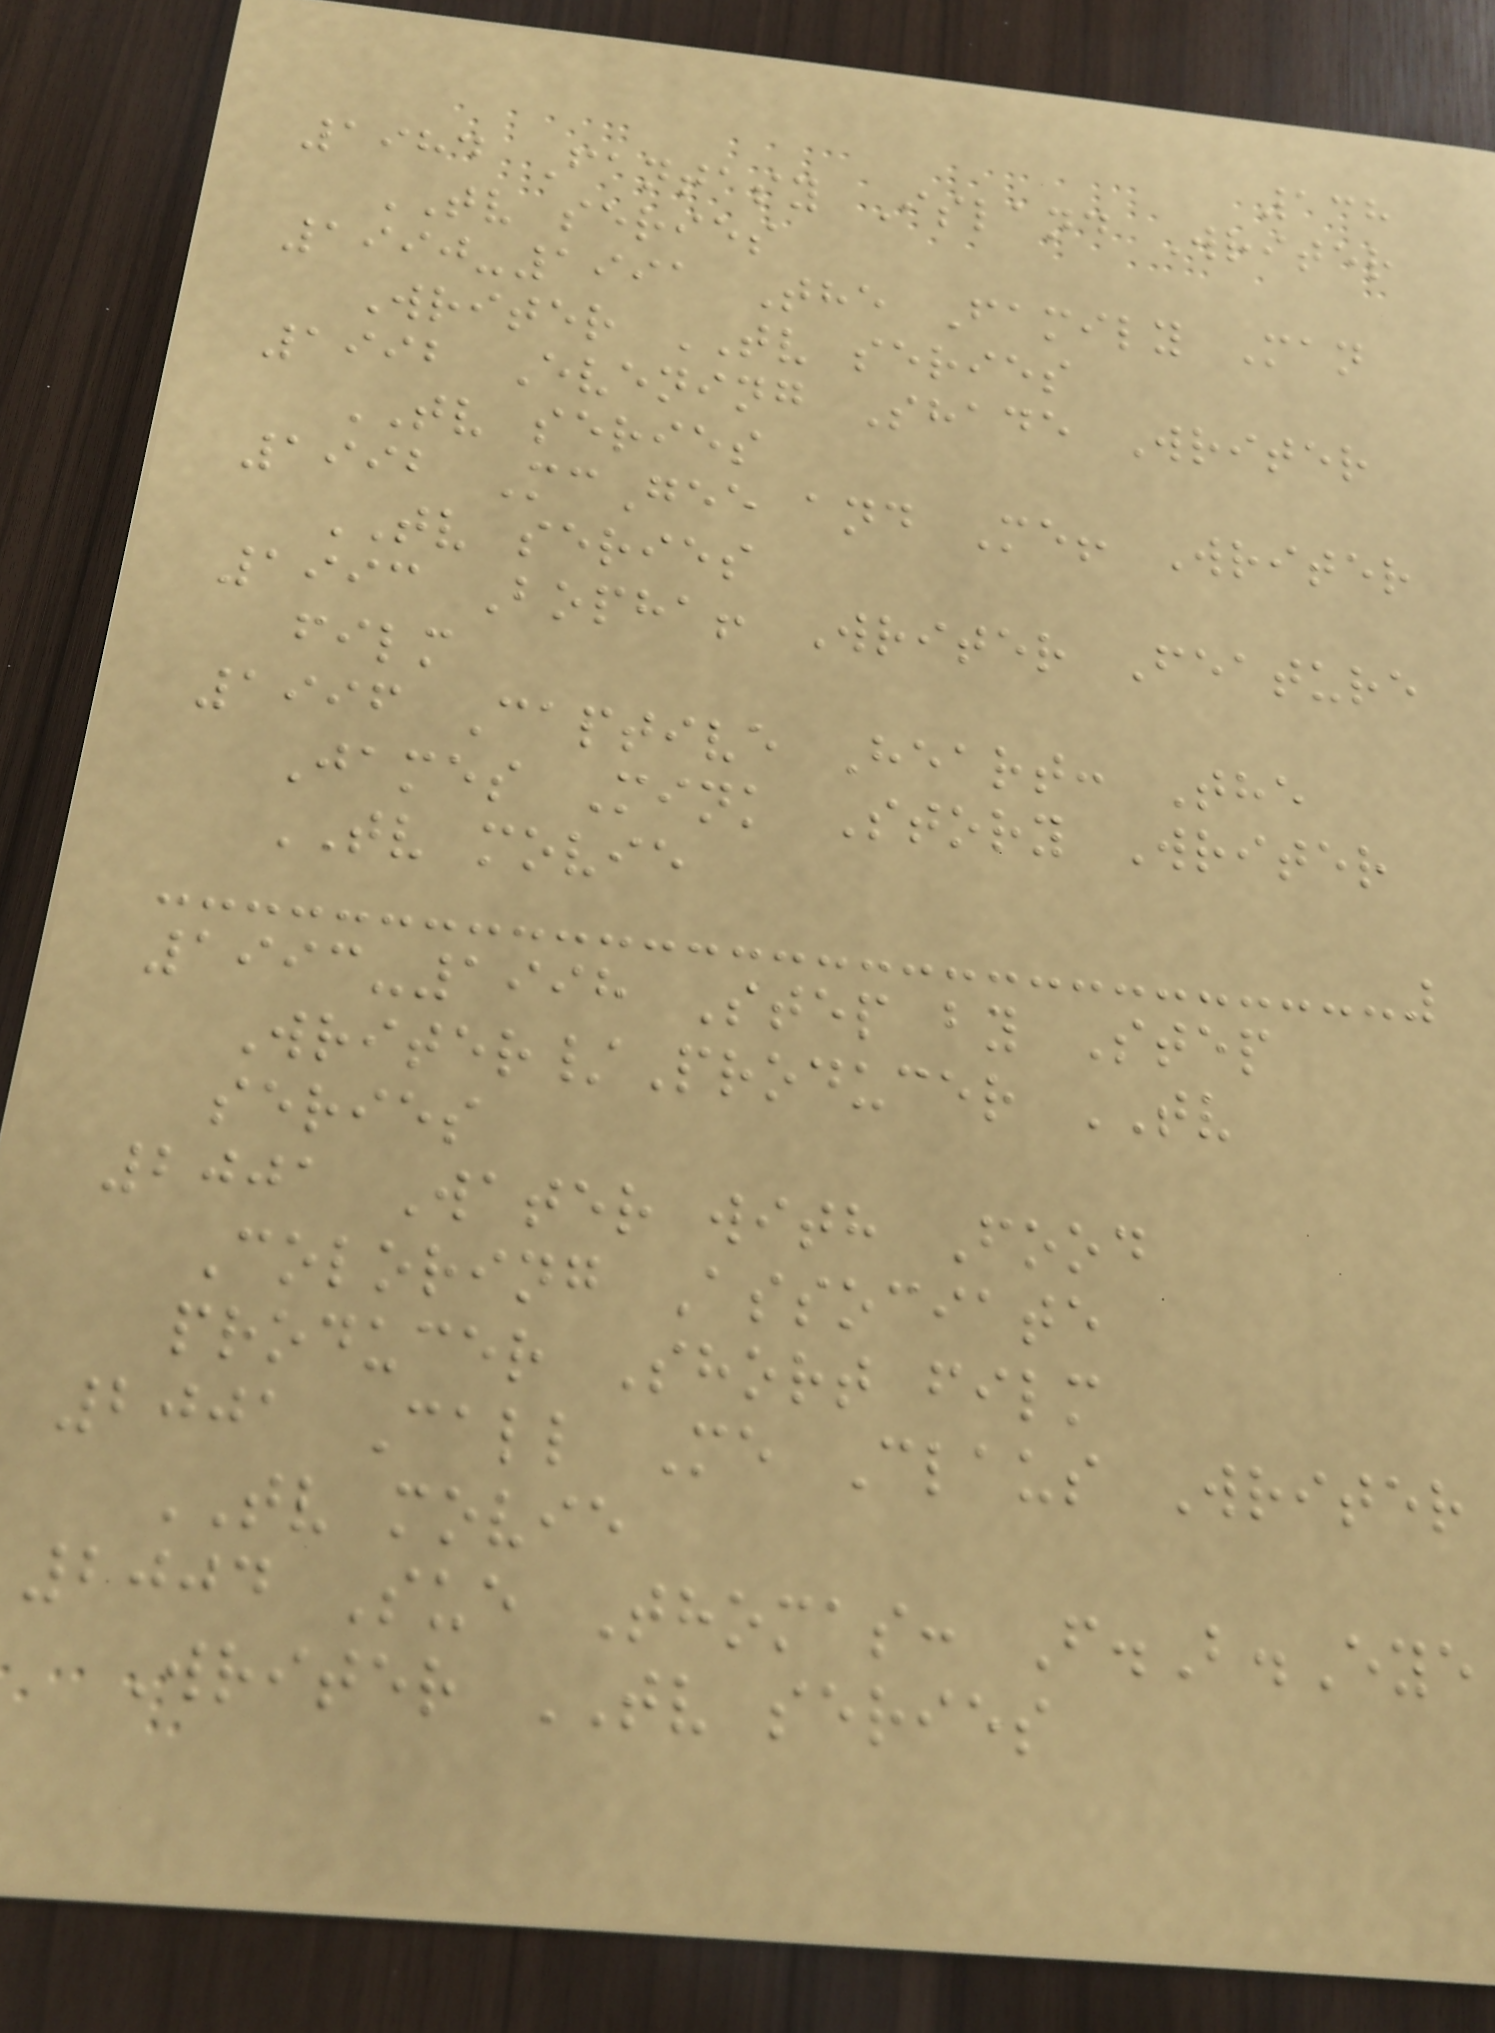138
1984 Fantasy Island Writer
TV series
1990-1991 The Family Man
Writer TV series
1992 Evening Shade Writer
TV series
1992 McGee and Me! Writer
TV series
1993 Bopha! Writer Feature
film
1996 Captive Heart: The
James Mink Story Writer
TV movie
1993-1998 Step by Step
Writer/Producer TV
series
2001 Water with Food
Coloring Associate
producer Short film
2001 Call Me Claus Writer
TV movie
2004 Sue Thomas: F.B.Eye
Writer TV series
